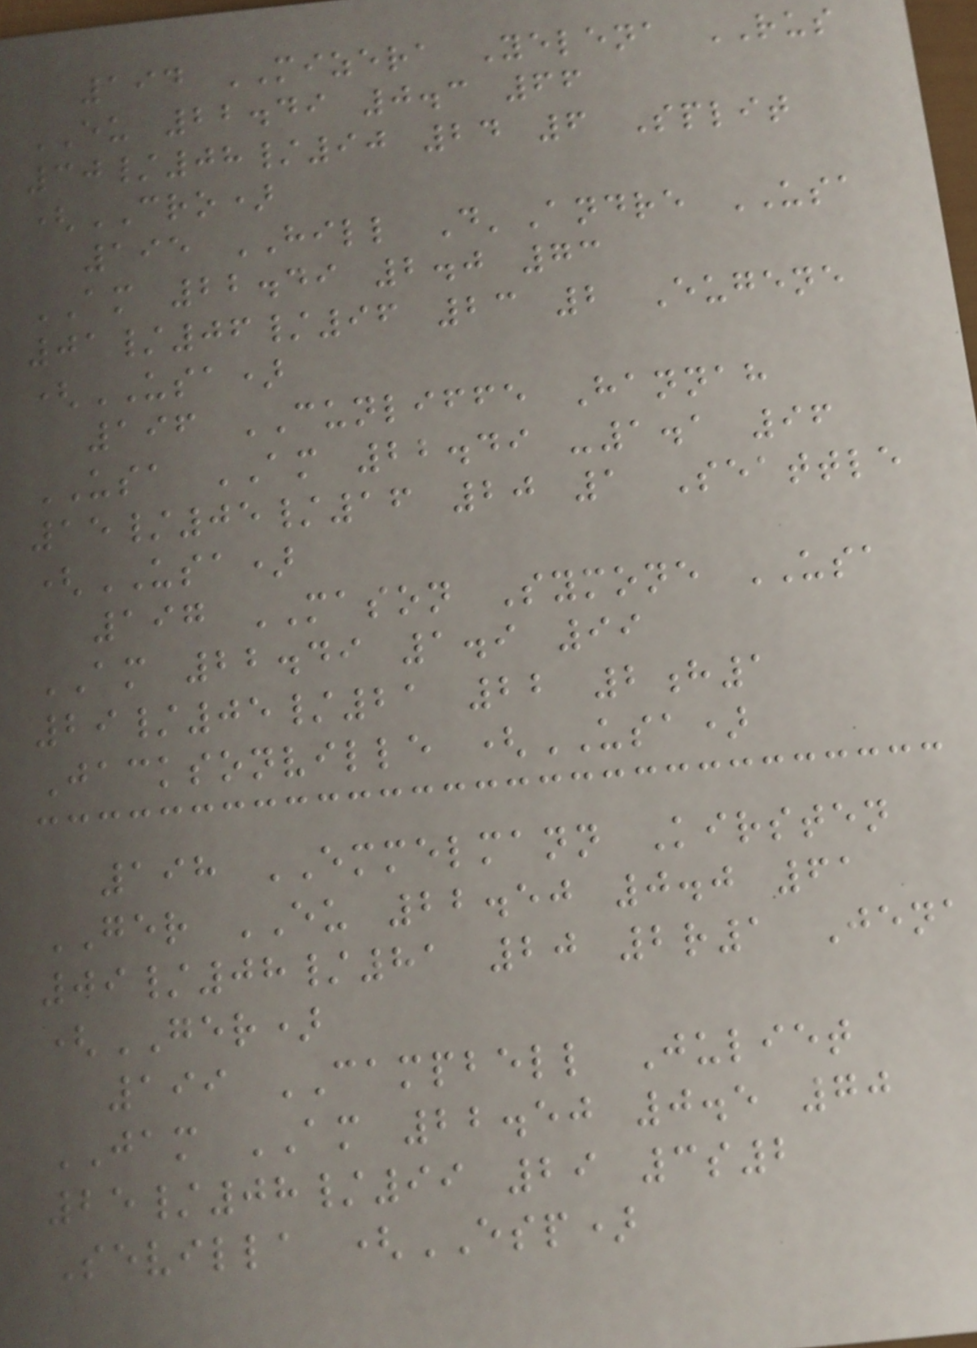194 MIZERA Yelena RUS
EU 22.49 0.3 66
30/08/90 24 6 Split
(CRO)
195 HILL D'Andre USA
AM 22.49 2.0 73
01/06/96 23 2 Eugene
(USA)
196 CUNLIFFE Hannah
USA AM 22.49 -1.1 96
15/05/16 20 1 Seattle
(USA)
197 MASON Symone USA
AM 22.49 1.9 99
29/05/21 22 2h1
Jacksonville (USA)
198 EMMELMANN Kirsten
GER EU 22.50 0.0 61
09/08/81 20 2r1 Jena
(GER)
199 CAMPBELL Juliet
JAM AM 22.50 0.5 70
25/08/99 29 3s2
Sevilla (ESP)
